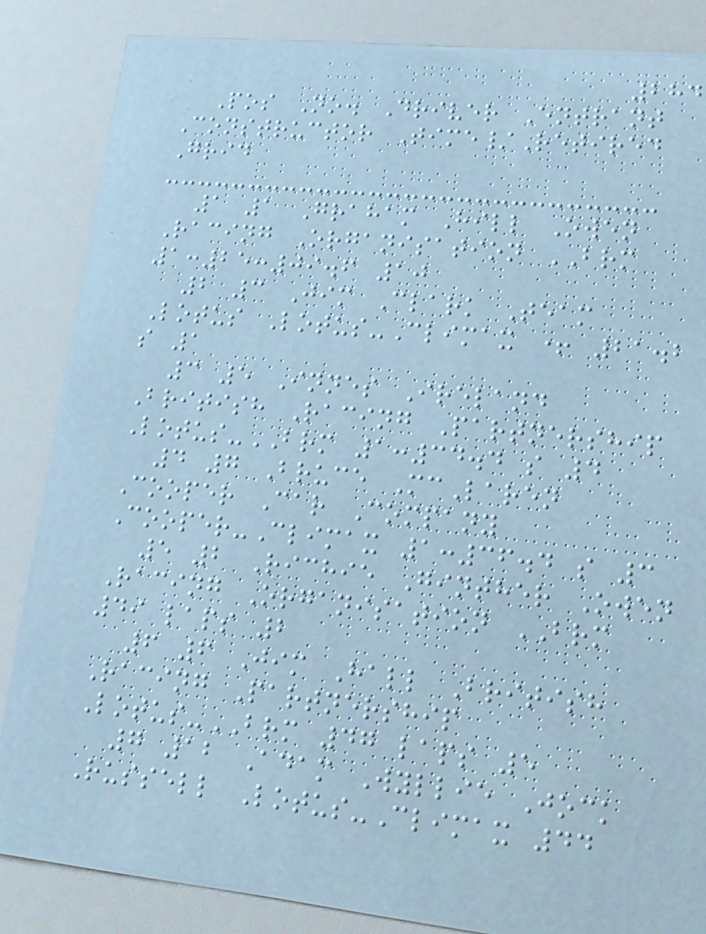284
Pos No. Driver Entrant
Constructor Time/Retired
Grid
1 1 Graham Hill Owen
Racing Organisation BRM
1:25:09.6 10
2 3 Jim Clark Team
Lotus Lotus-Climax + 21.2
s 1
3 5 Innes Ireland
British Racing Partnership
Lotus-BRM 1:34.4 s 4
4 7 Bruce McLaren
Cooper Car Company
Cooper-Climax 1:36.4 s 3
5 2 Richie Ginther Owen
Racing Organisation BRM
49 laps 2
6 6 Jim Hall British
Racing Partnership
Lotus-BRM 47 laps 5
7 12 Adam Wyllie Jock
Russell Lotus-Climax 44
